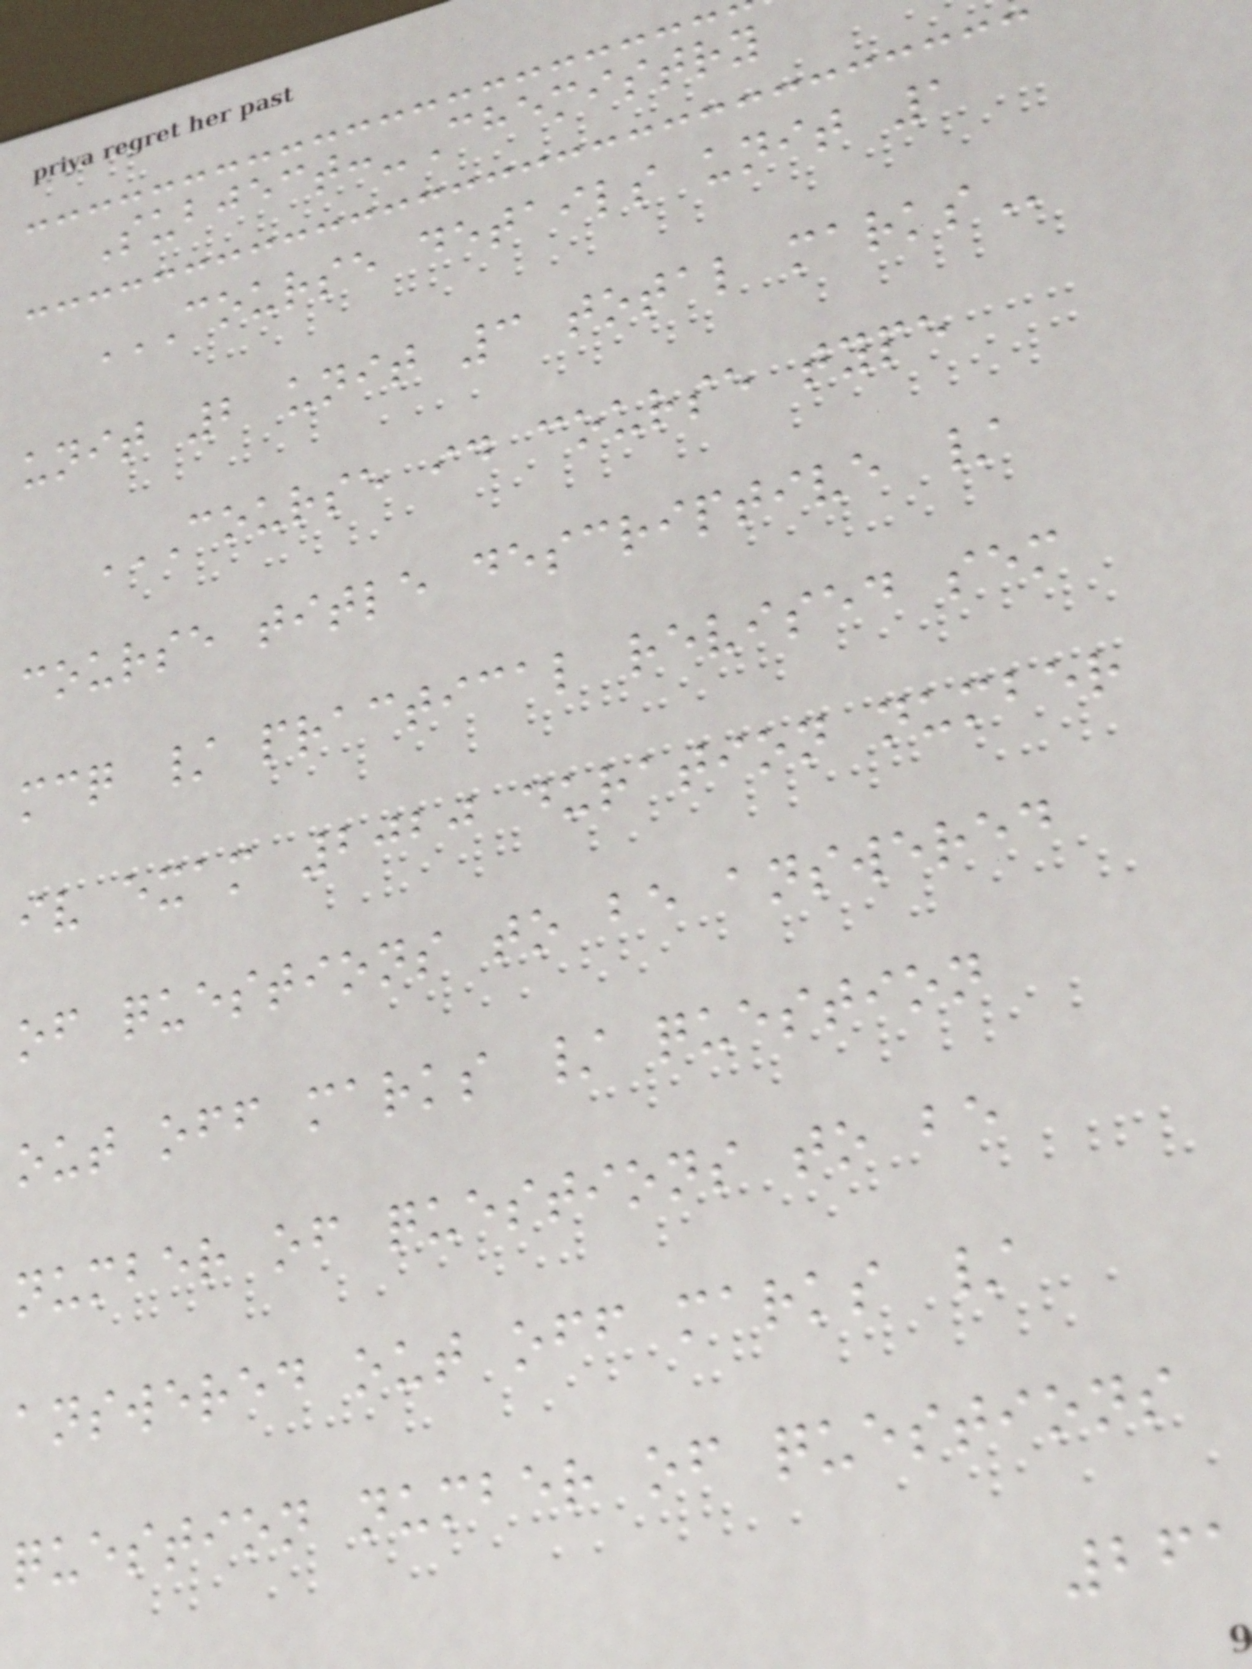Subject:-Chemistry
COURSE DETAILS UNIT 1
unit 2 unit 3 total
COURSE ID COURSE TYPE
course title descriptive /
mcq / practical revised sem
iv exam 2020 duration number
of questions to be answered
out off marks / question
number of questions to be
answered out off marks /
question number of questions
261
